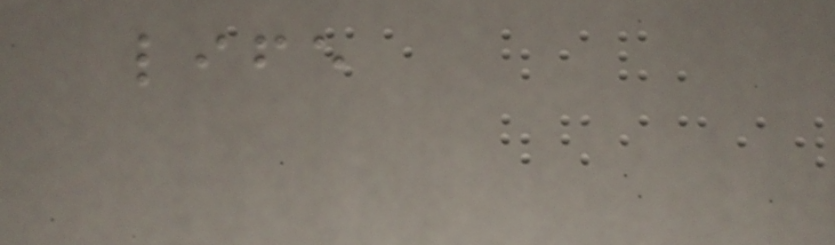life
